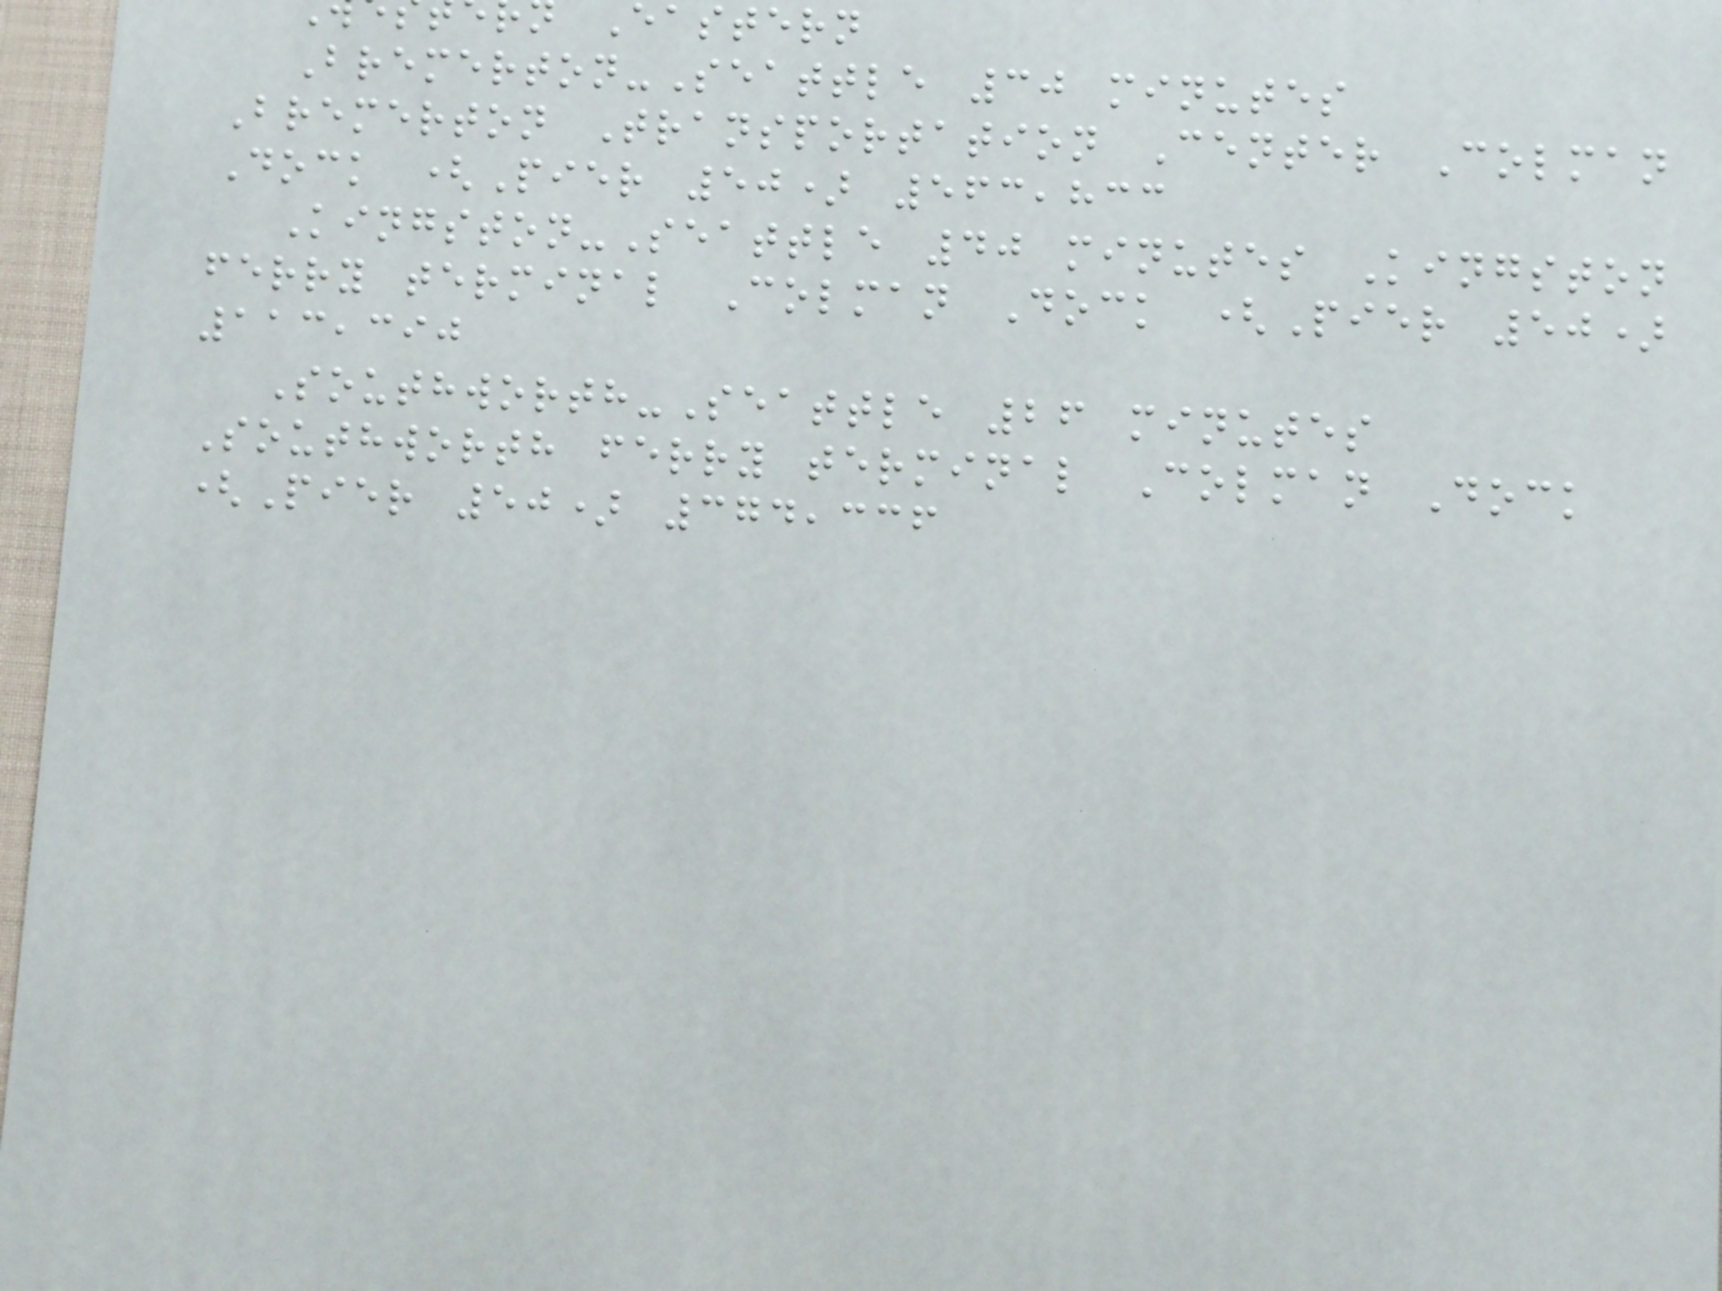Eastern
Bremerton-Seattle 30 minutes
Bremerton Transportation Center Colman
Dock (Pier 50) 563,833
Kingston-Seattle 40 minutes Kingston
ferry terminal Colman Dock (Pier 50)
113,390
Southworth-Seattle 26 minutes
Southworth ferry terminal Colman Dock
(Pier 50) 374,336
